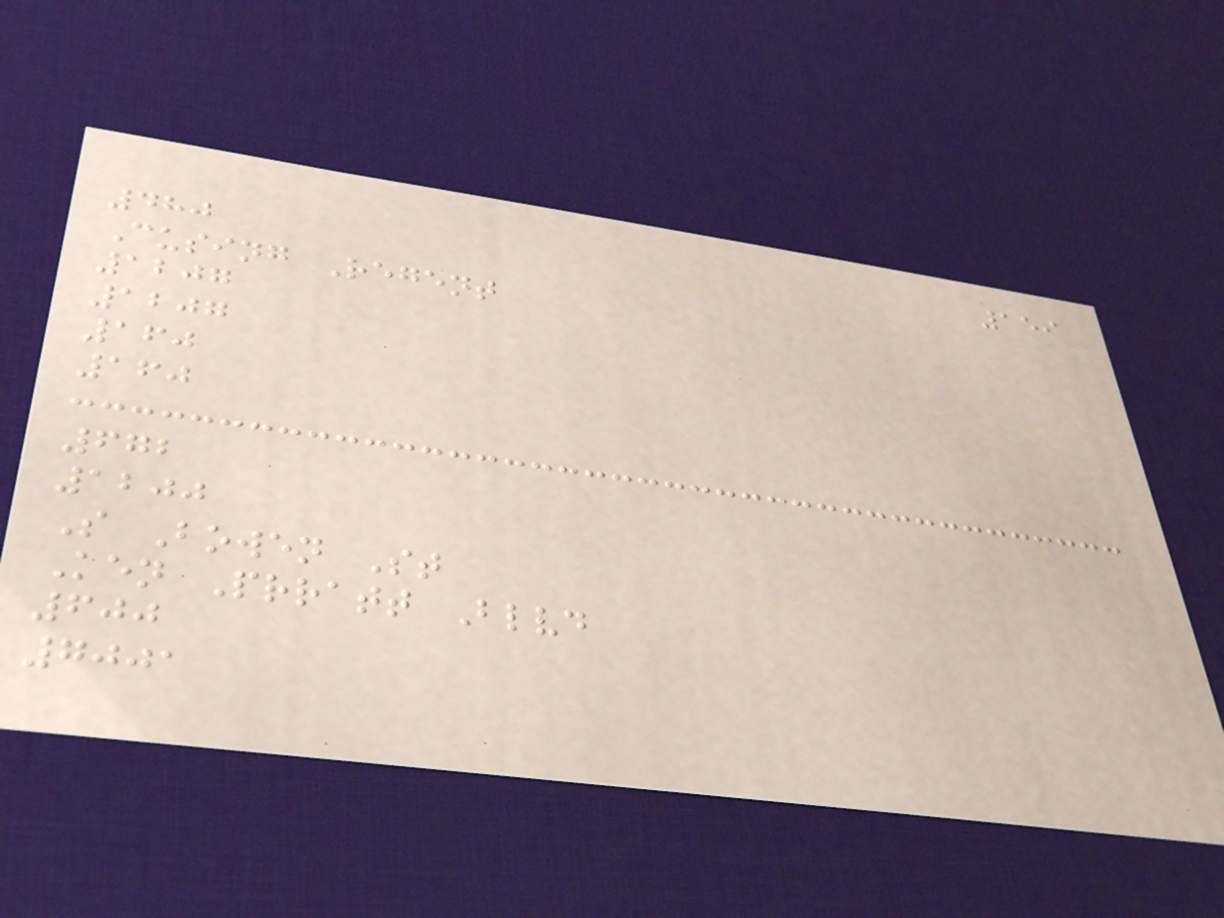159
480
Cusing Regent
1207
1207
160
160
672
1200
S Bowen St
Ken Prratt Blvd
600
7001
